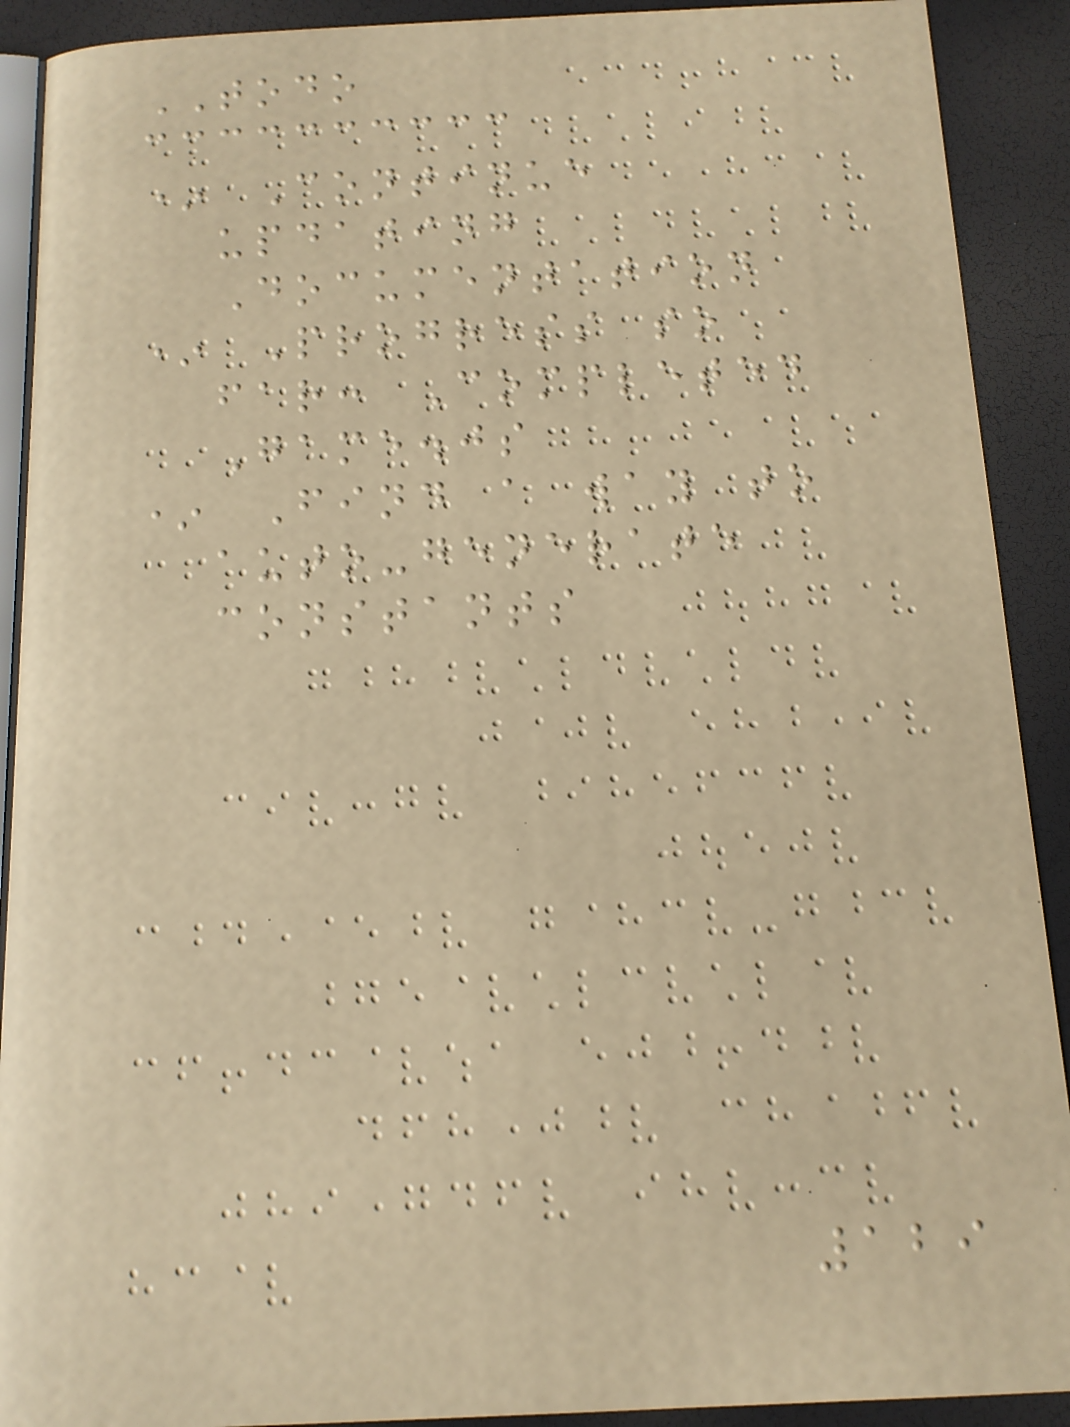TODO
* Continue
updating
Documentation
* Progress so
far: Completed
Game.js
* Find a way to
auto-generate
constants
129
